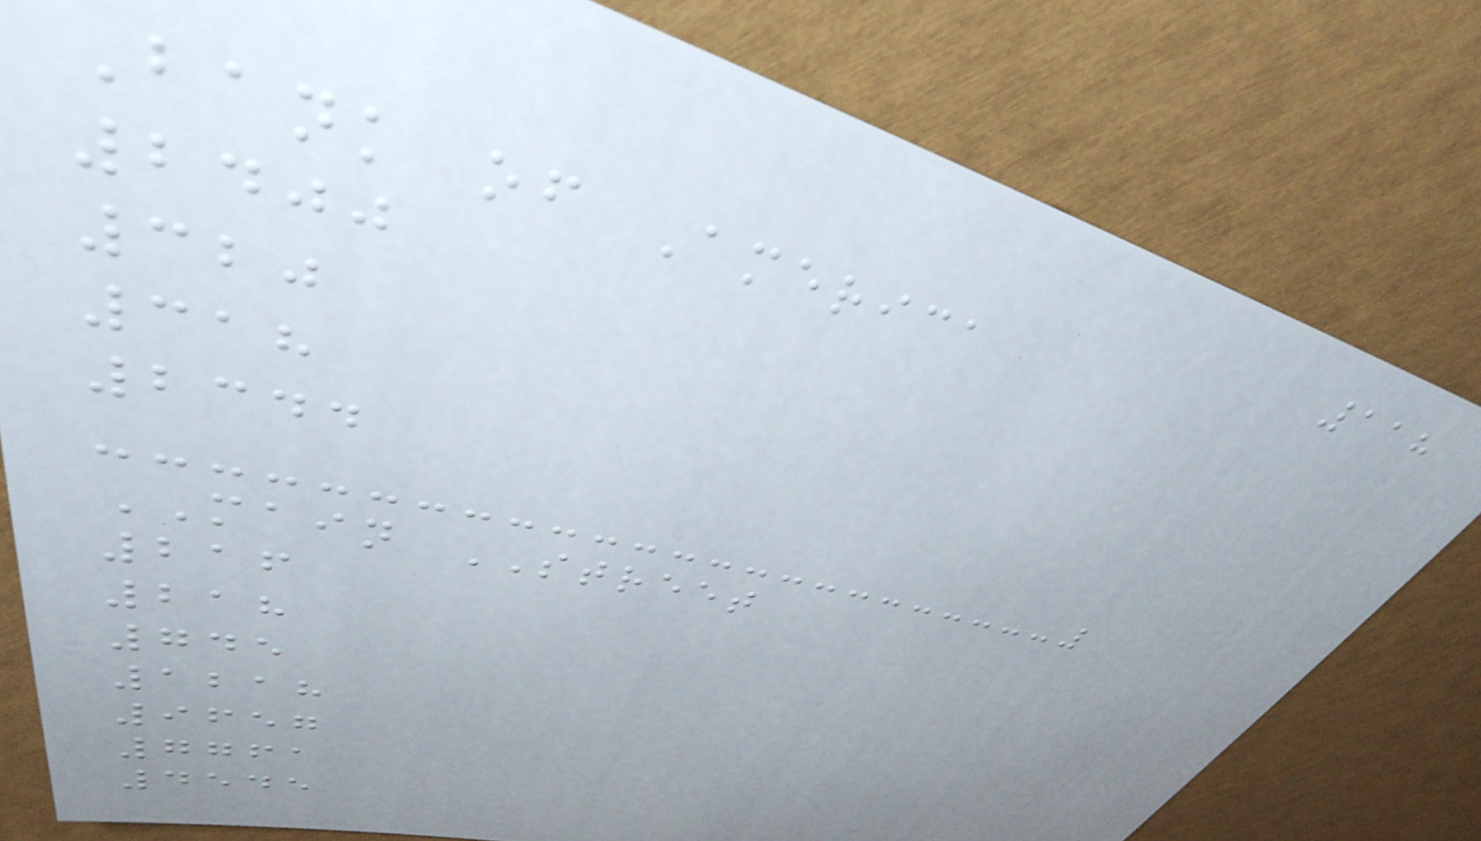118
Bank of America
2400
320
318
2344
MAIN STREET
216
218
745
1218
9657
7761
4545
